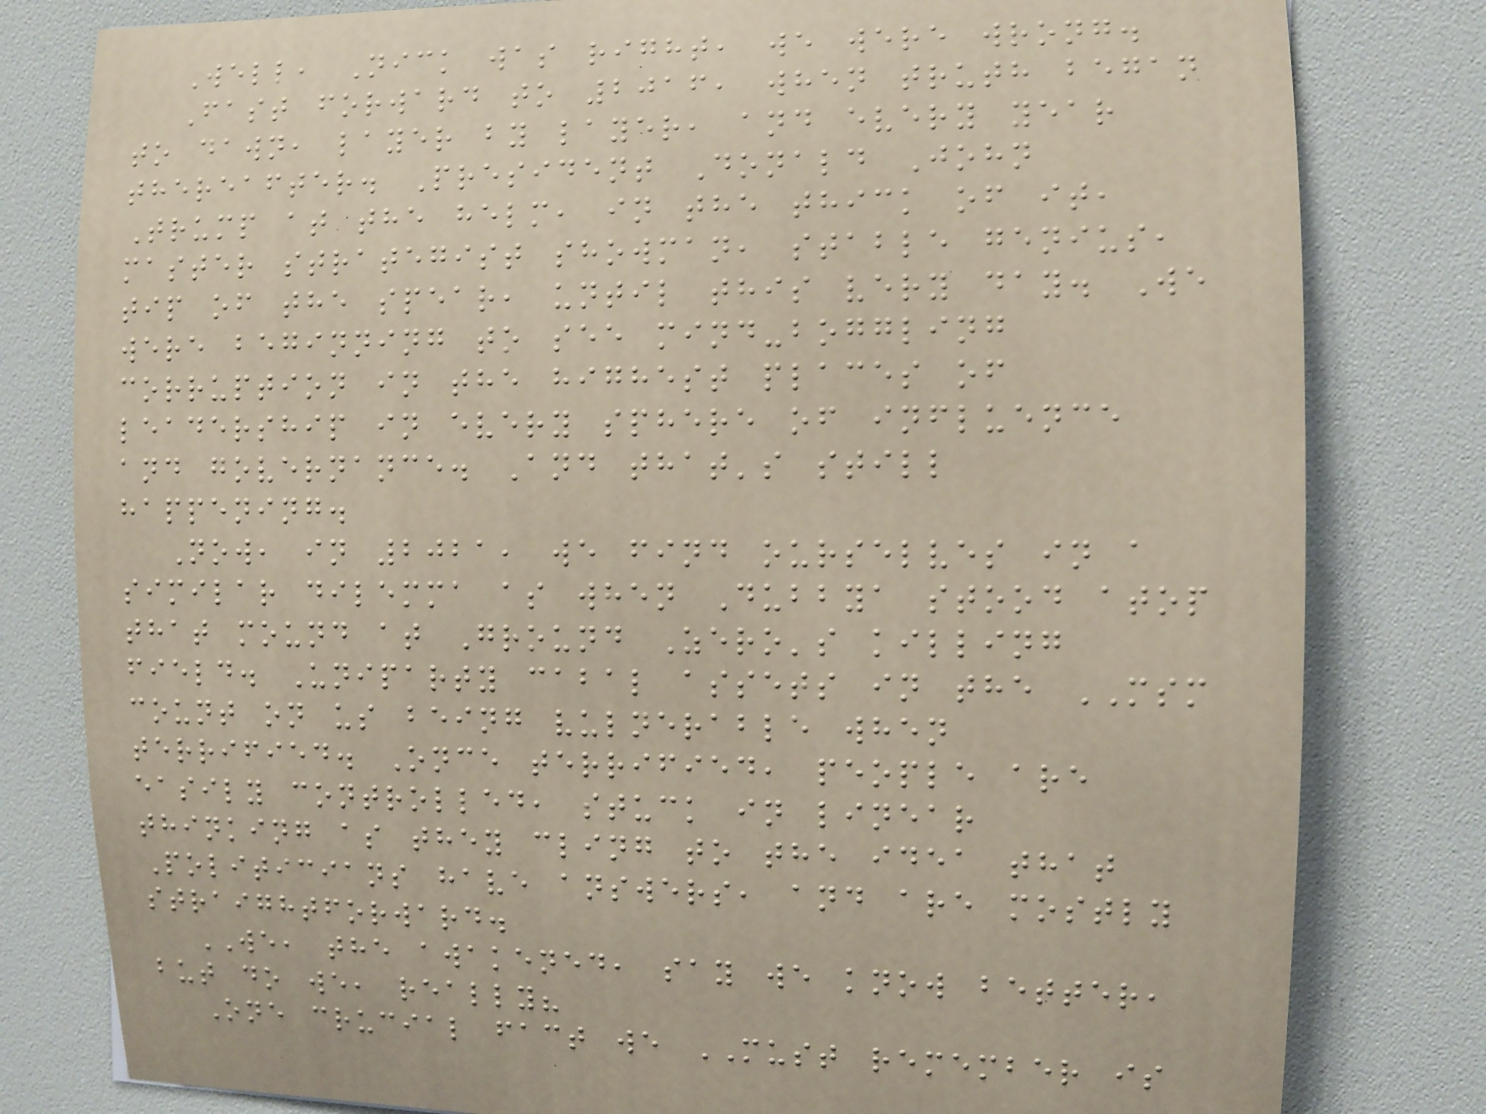Well, Nick was right, we were wrong.
Fast forward to 2016, when truth began
to dawn, layer by layer, and every year
thereafter. President Donald John
Trump at the helm, in the thick of it,
master strategist showman, stable genius,
tip of the spear, until this very day. We
were beginning to see mind-boggling
corruption in the highest places of
leadership in every sphere of influence
and governance. And that's still
happening.
Now, in 2021, we find ourselves in a
similar dilemma as when Dubbya stood atop
that mound at Ground Zero's killing
field. Uniparty cabal assets in the MSM
count on us being vulnerable when
terrified. Once terrified, people are
easily controlled, stuck in linear
thinking as they cling to the idea that
Politicians have answers, and are mostly
straightforward.
WE, the awakened, say we know better,
but do we, really?
One crucial fact we MUST remember is
